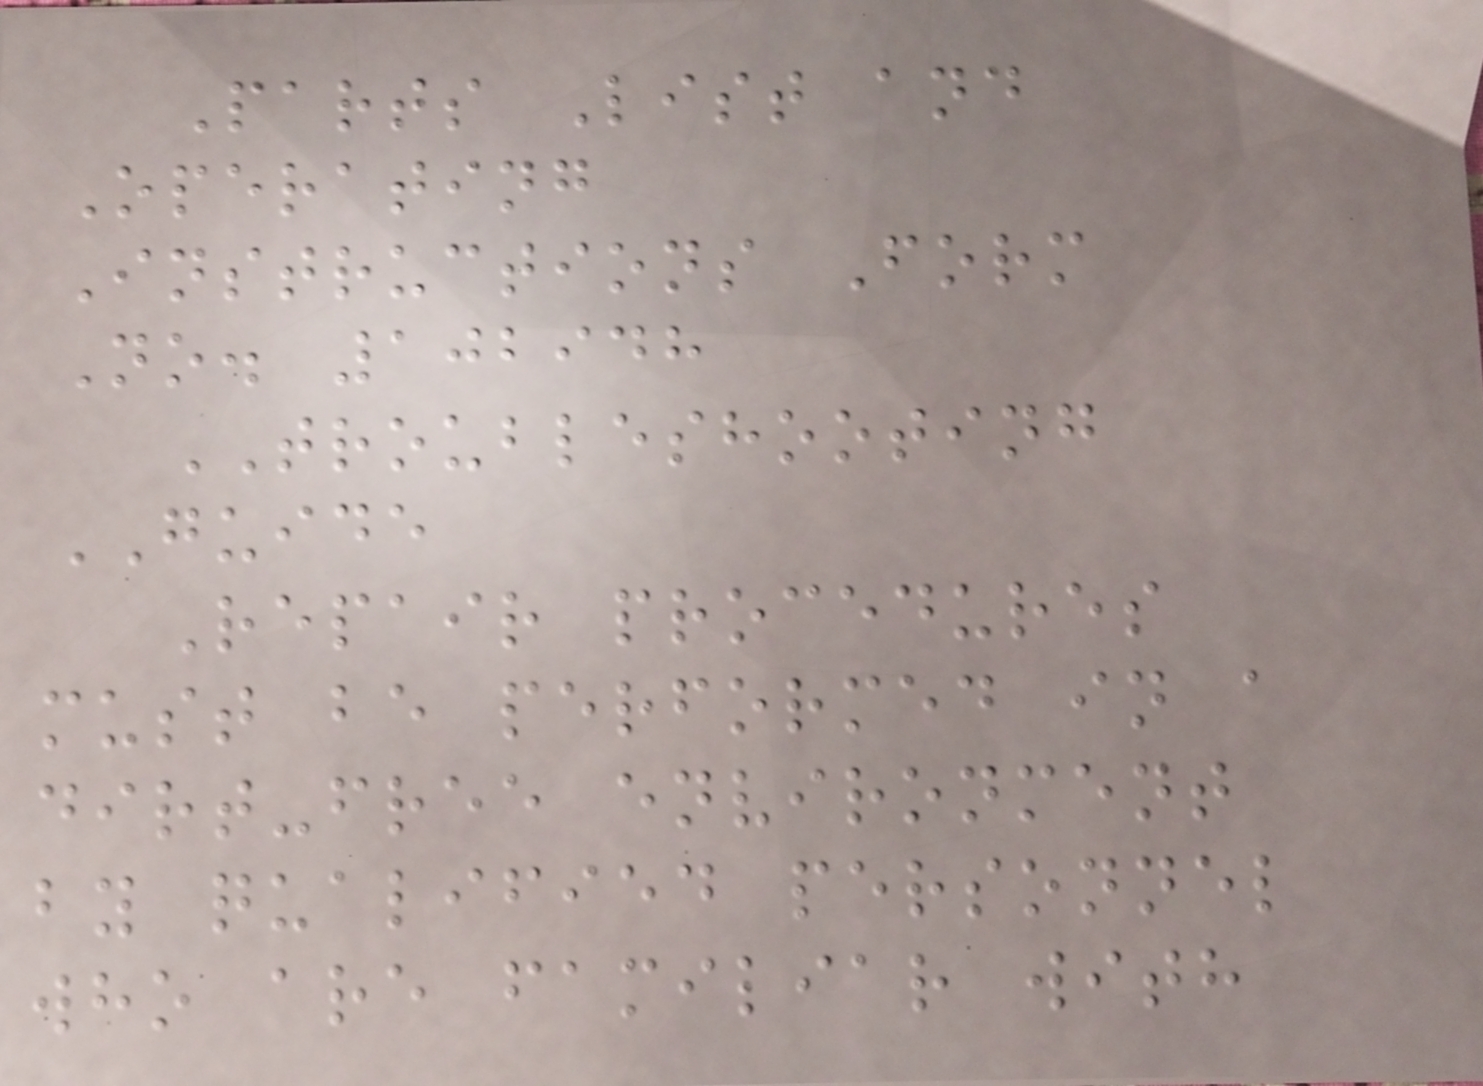Parts List and
Operating
Instructions Form
No. 102948
TROUBLESHOOTING
GUIDE
Repair procedures
must be performed in a
dirt-free environment
by qualified personnel
who are familiar with
